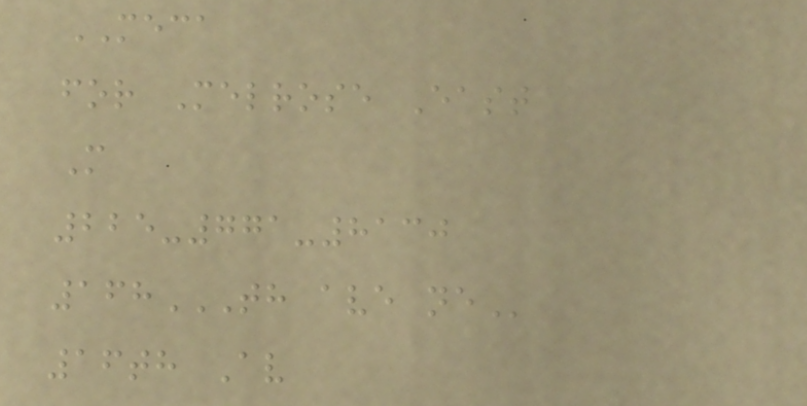MECA
for Melrose East
M
225-771-8130
168TH AVE NE
16th Av
